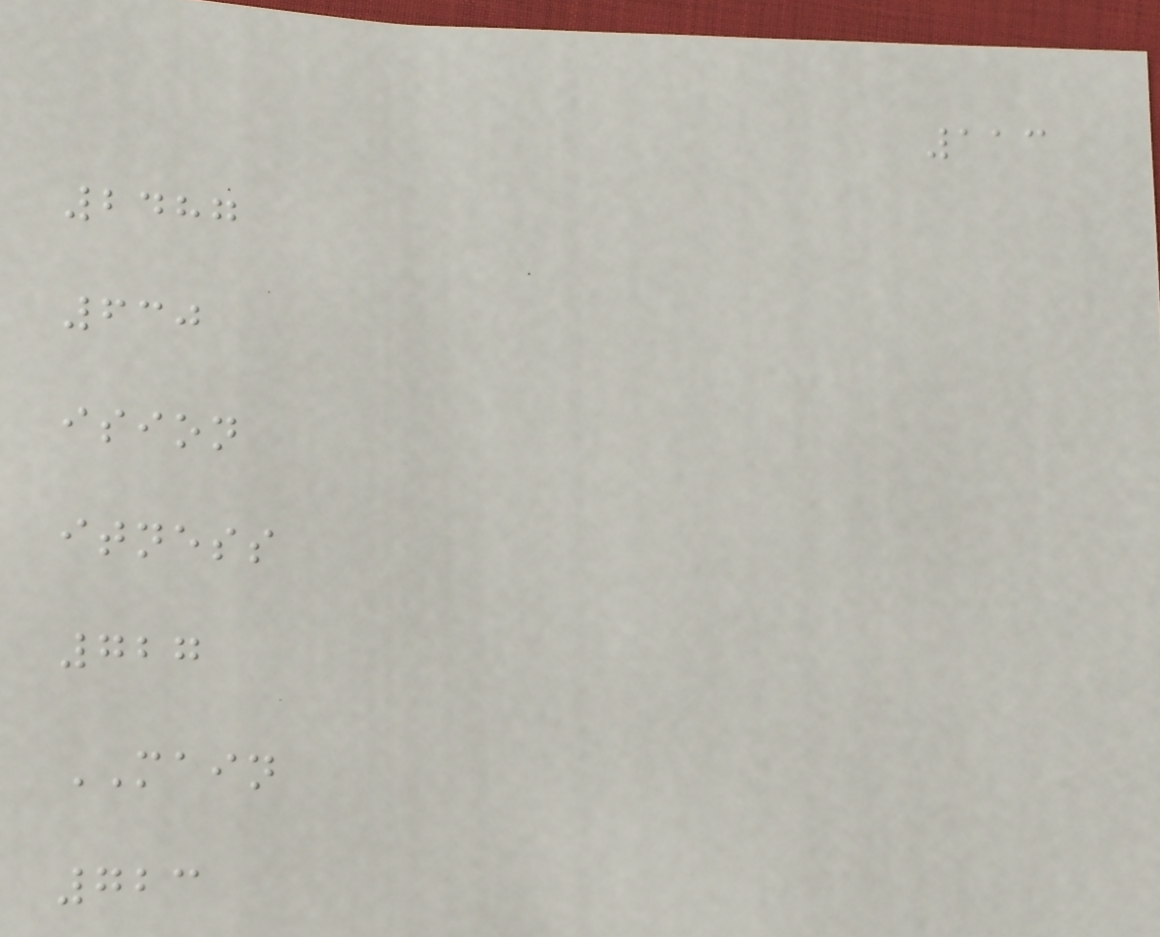113
2487
630
ision
itness
727
MAIN
723
